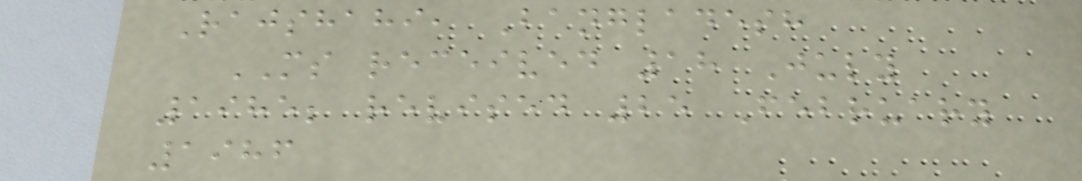Rajshahi, Bangladesh
MS received 18 July
1985; revised 25 February
1986
